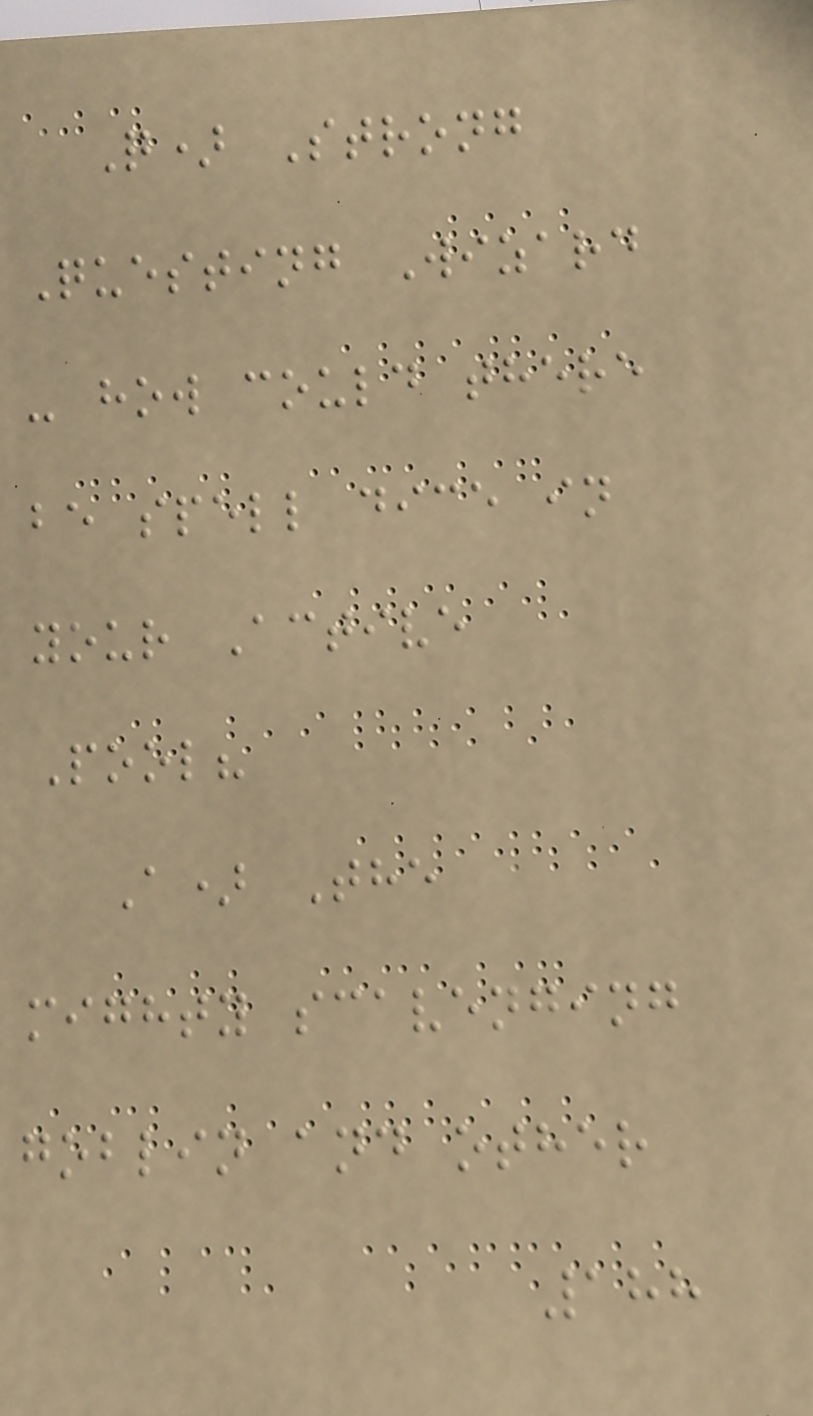Q) Strong
Questing Wizard
- how could there
be spell dice in
your Active
Pool?
A) The
mighty scavenging
goblin and other
188
